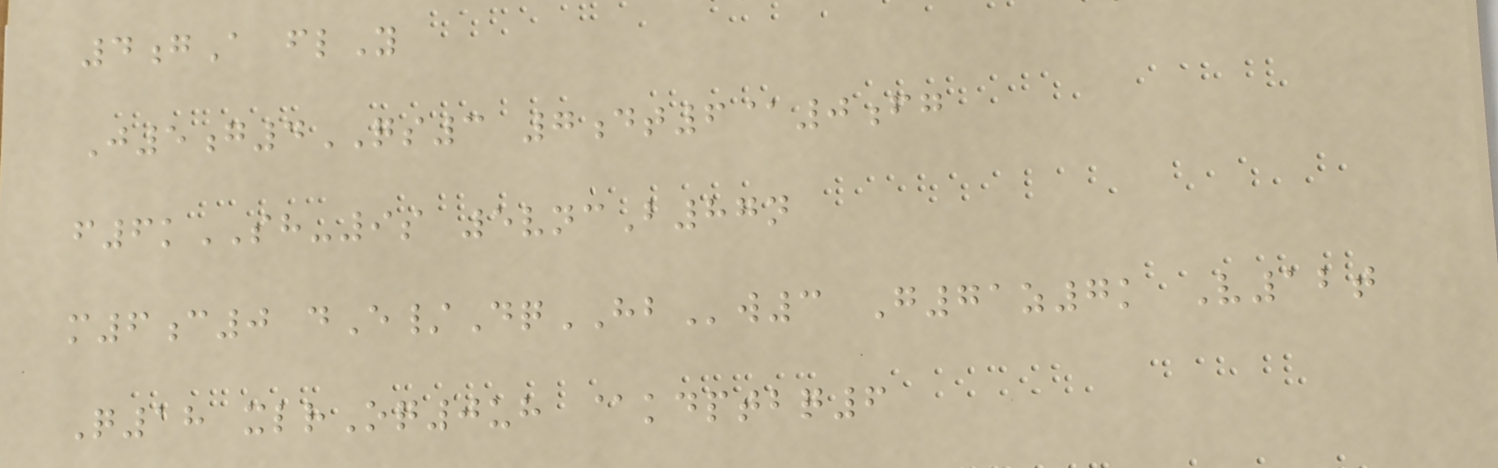4gA flY
J5g4QS3 7dt6@0fg
f6kSH-9s 5vncB87n
m6c0 dE/DqHBw3 G71z7k V12t
Q18 xlrOq0uh @kdptbq6
